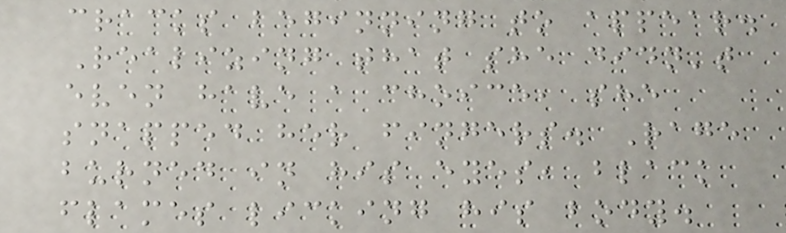cracks beginning to appear.
Realizing that she didn't
even have a choice, she
snapped her fingers. Rage
burned in his eyes, black
flames licking his body.
